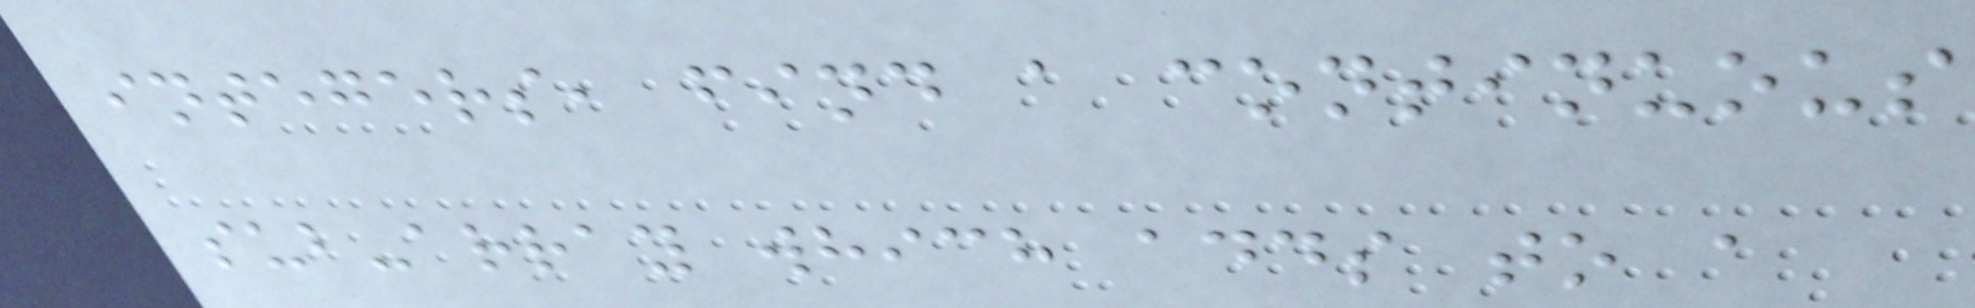integers, find a continuous
sub-array which adds to a
